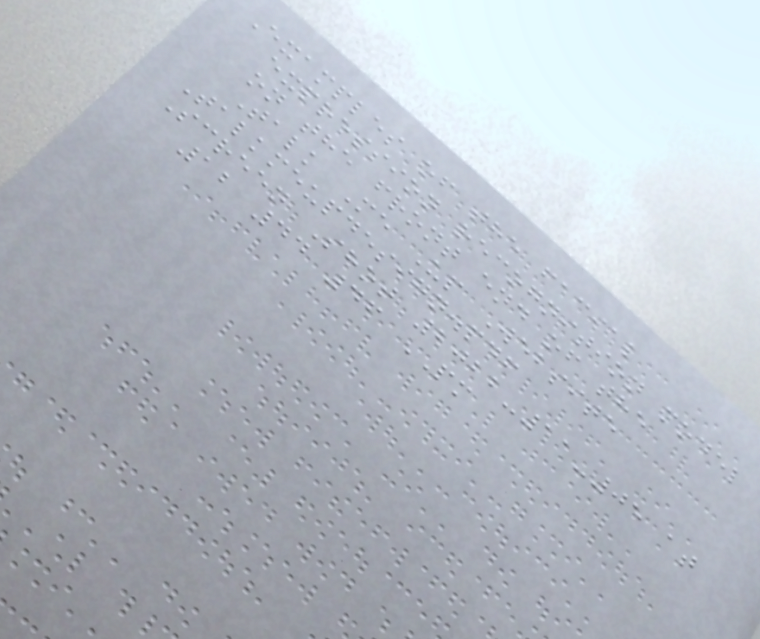Examples of the facial
expression recognition model
on the front end of the
Talk Me Up Website
Talkmeupdesign.pdf
Screen Shot 2022-11-05 at
12 44 46 PM
